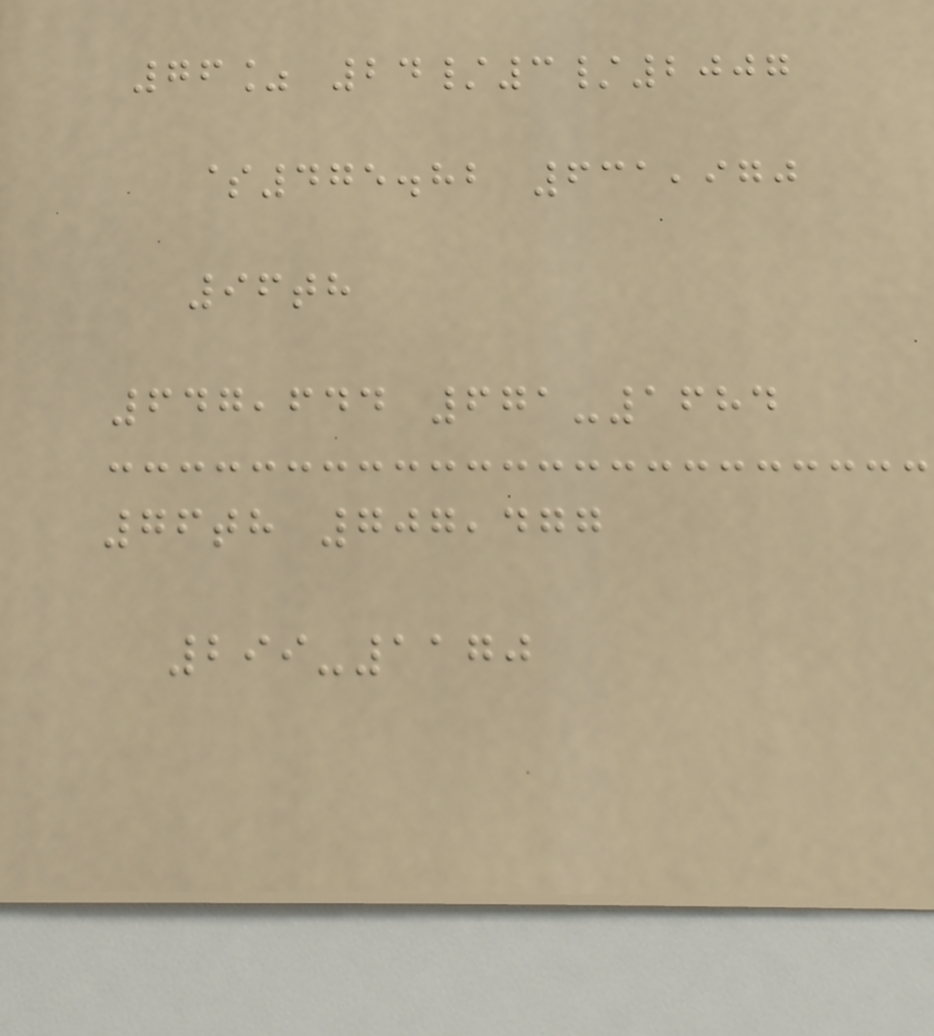76% 24/3/2007
$475.82 631,970
96th
647,644 671-1684
76th 707,477
299-1170
